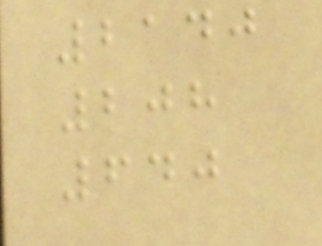2140
208
640
